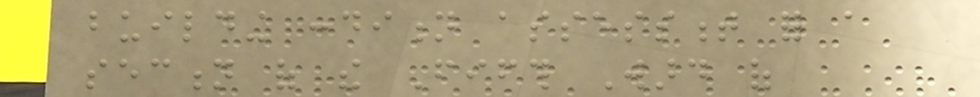building condition assessment for a
section of the Fifth Ward of
